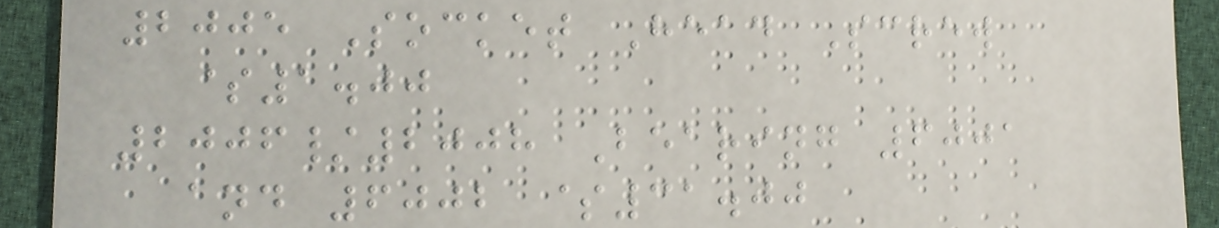2005 Socket Head Screw
$1.00
2006/2008 Bearing 6001
and 6002 $31.00
